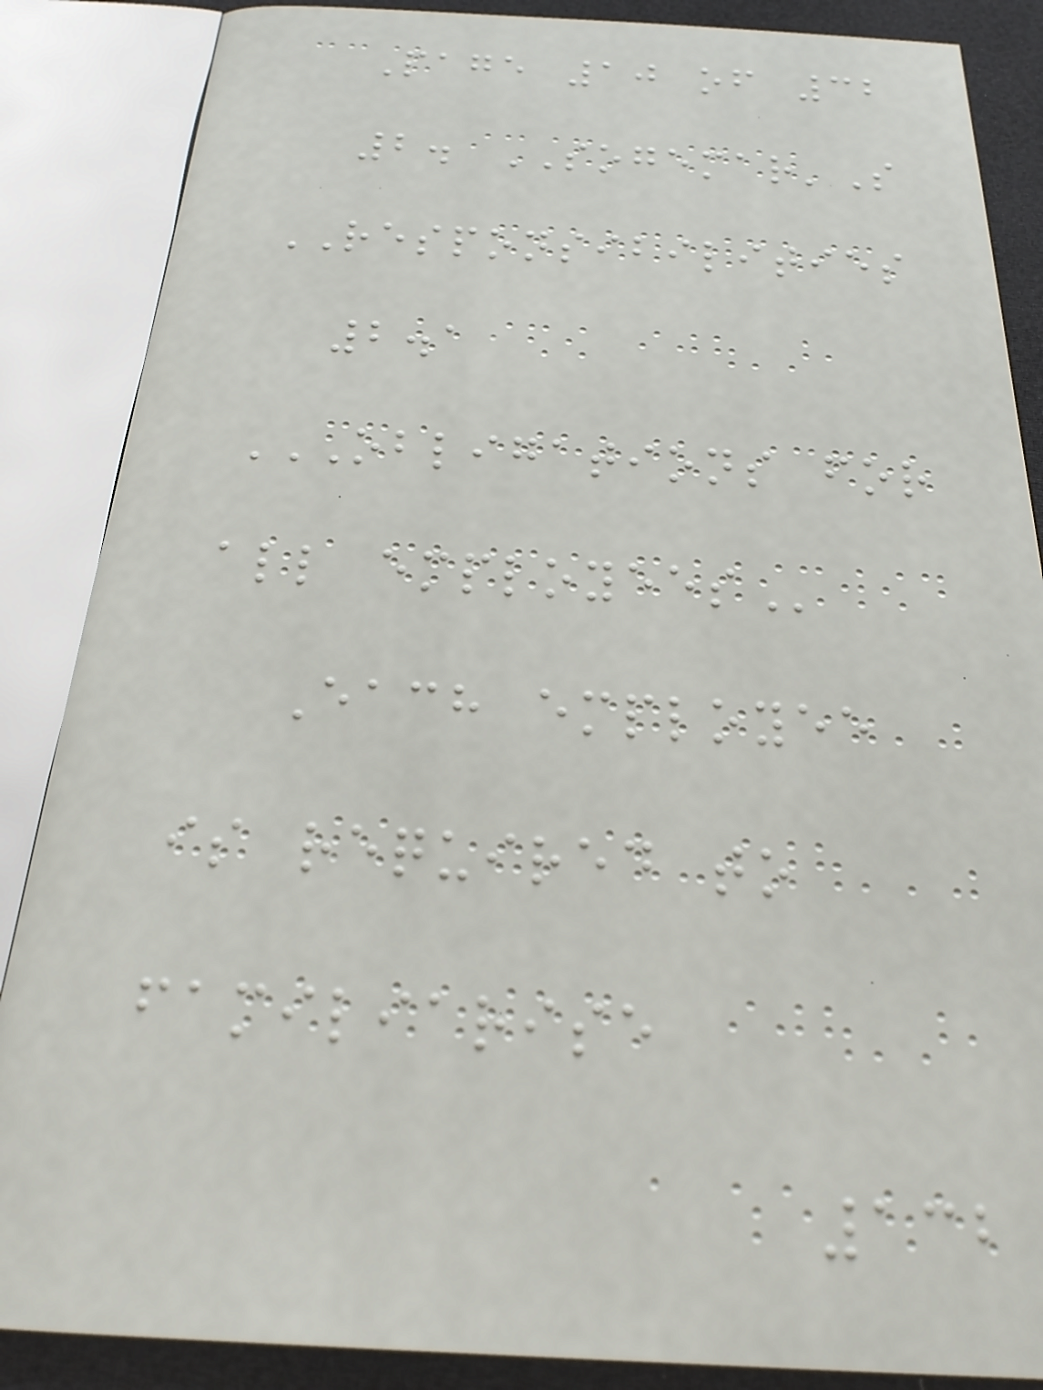Page 10 of 32
2. SOGEMAR'S
RESPONSIBILITIES
2.1
OBLIGATIONS FOR
ALL EMPLOYEES
Each employee
is required to
familiarise
132
